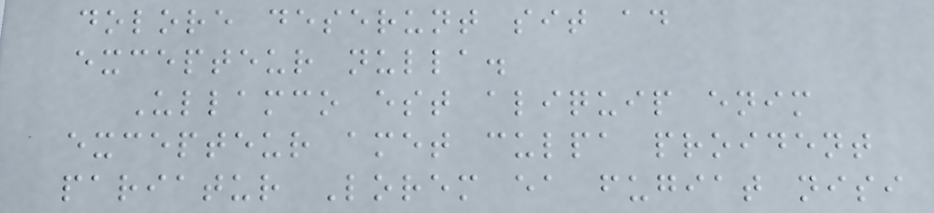dolore deserunt sit ad
excepteur nulla.
Ullamco est aliquip enim
excepteur amet culpa proident
pariatur Lorem ea fugiat nisi
